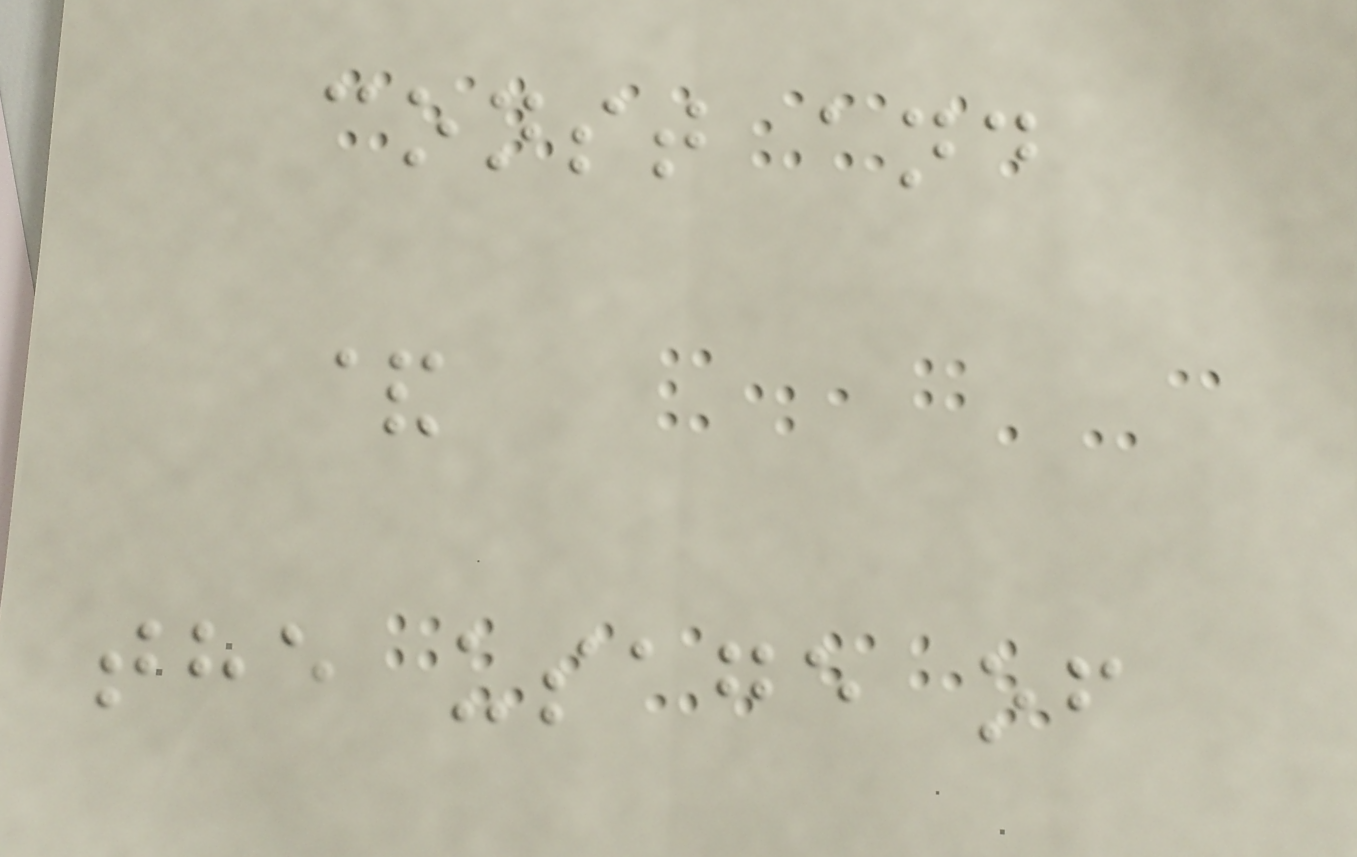const and
&
the usage of
